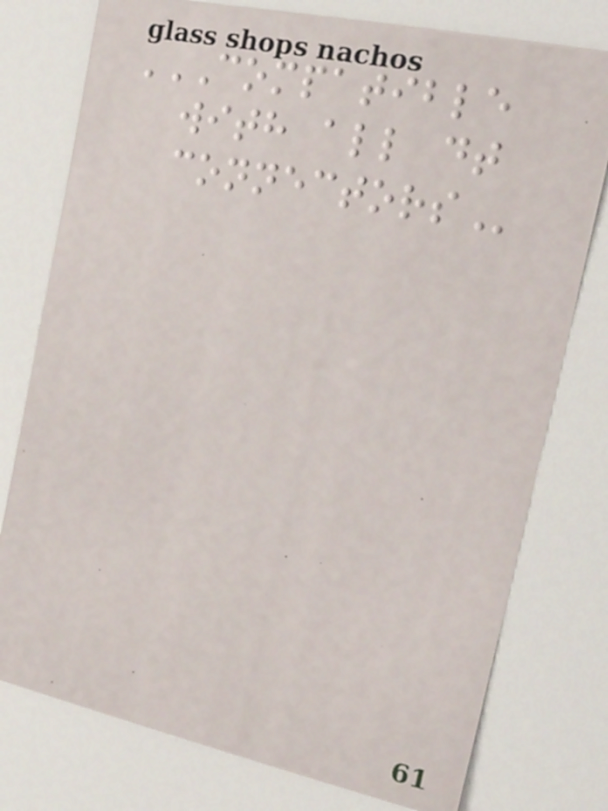COMPATIBLE
WITH ALL DT
CONNECTORS
